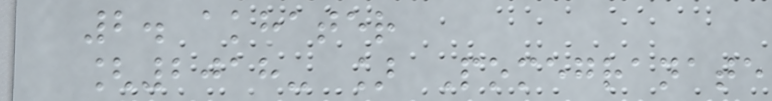2. akhater
[2018- ] Pomegranate
